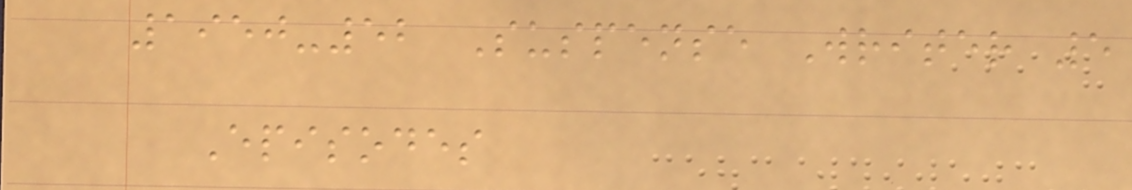1950-52 Suspense Writer 5
Episodes
